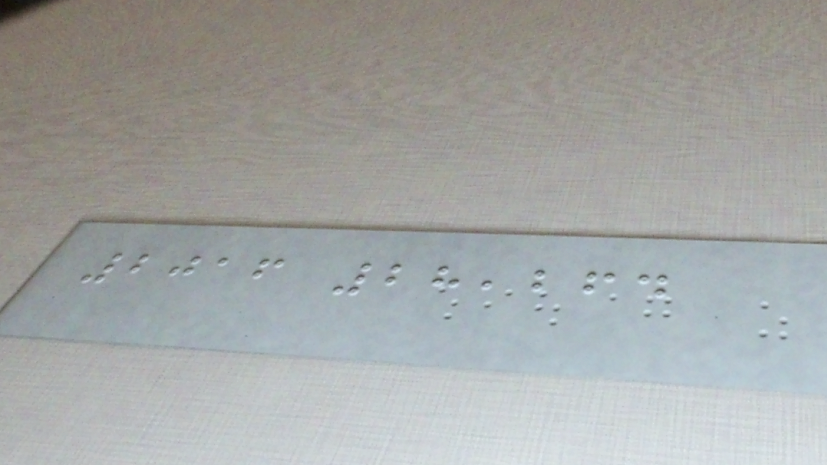2016 28,264
